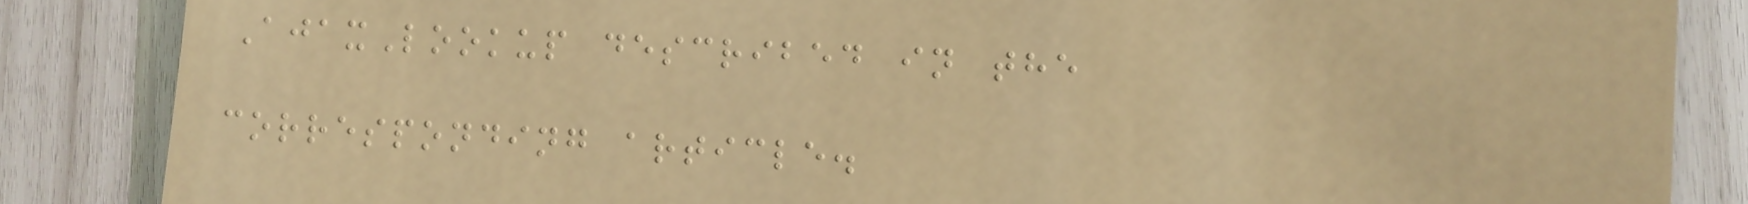AjaxLookup described in the
corresponding article.
